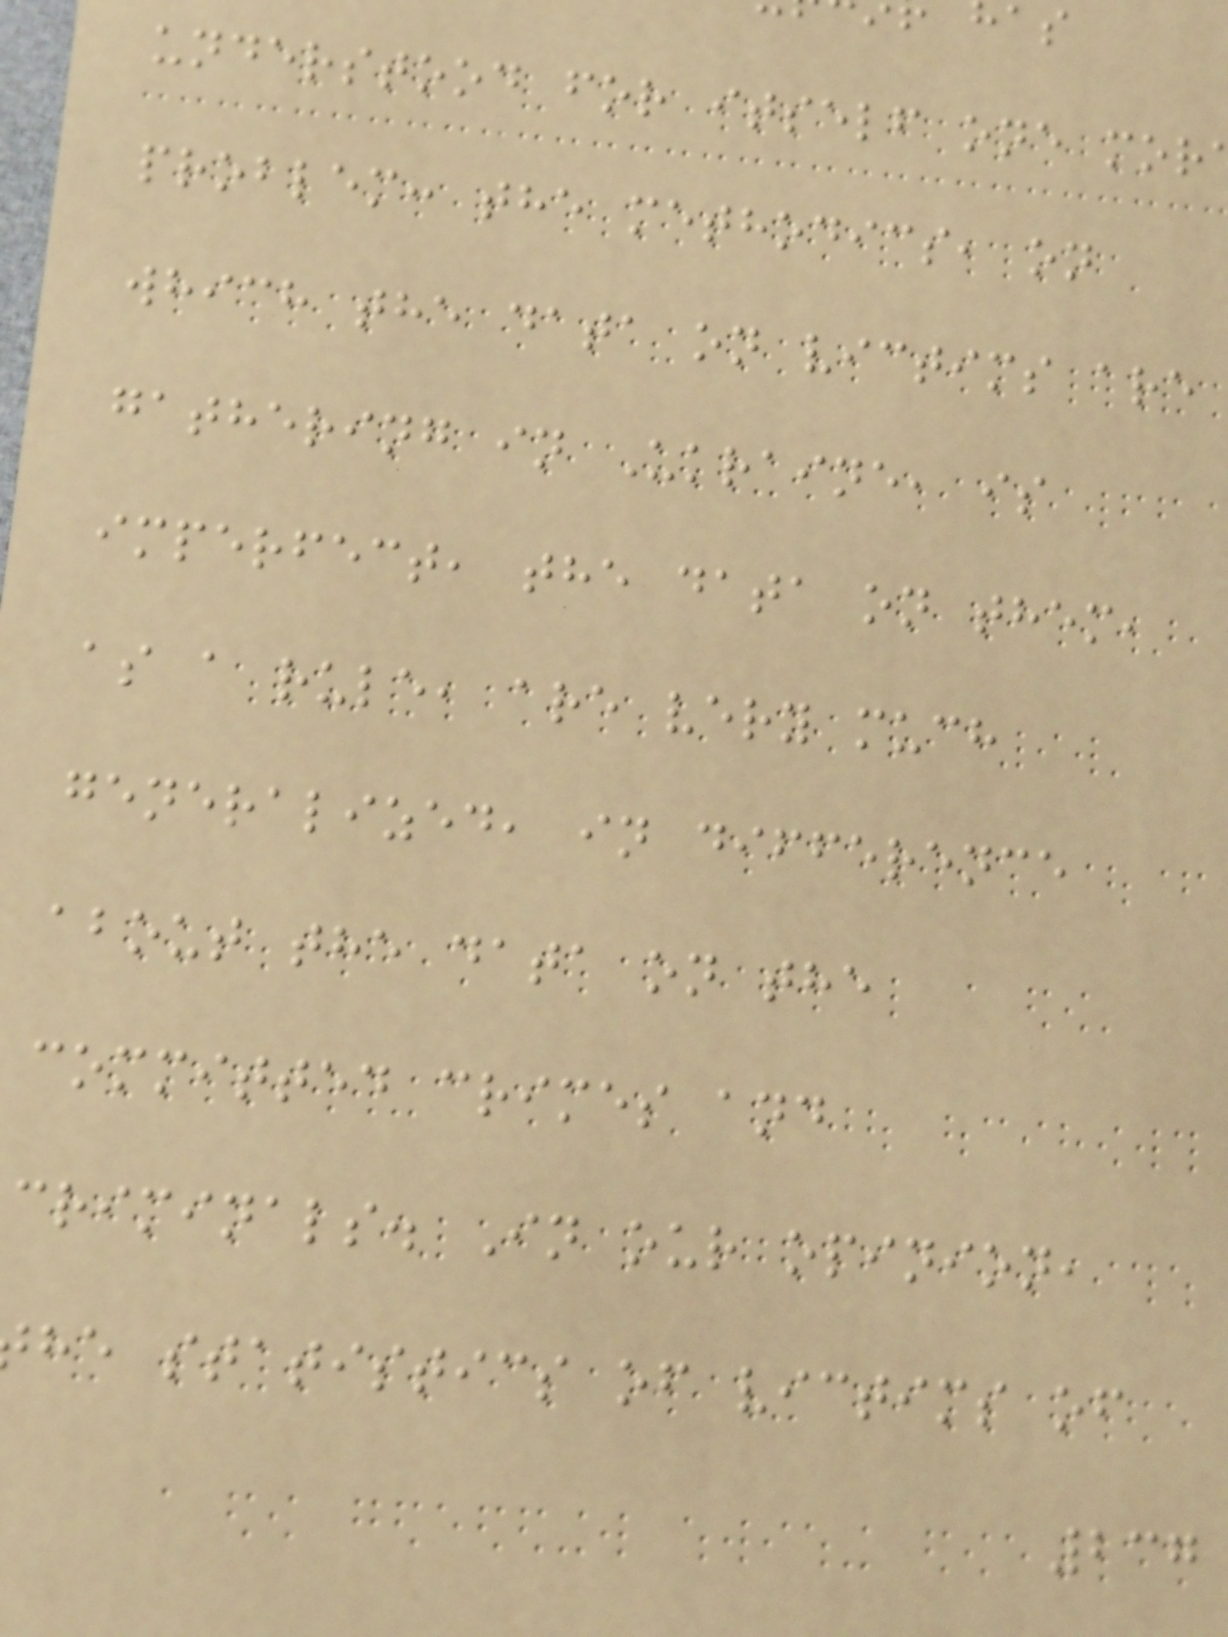understood for itself one mor
problem: the methodics, on
which the data on victims are
gathering in Ukraine, is
imperfect, the data on them,
as a rule, are very much
generalized, in difference
about the data on the
committed crimes and
criminals. In our opinion,
he statistics of victims of
237
